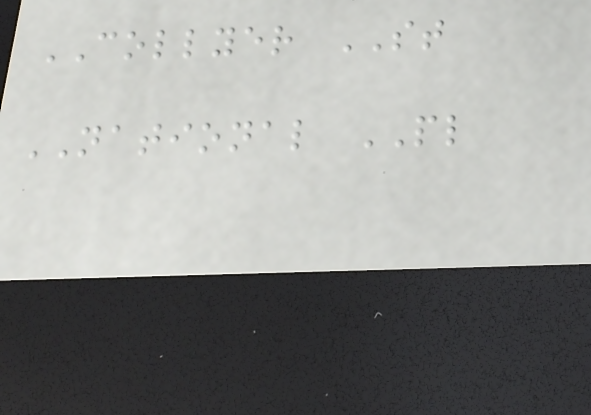COLLYER ST
NATIONAL PL
